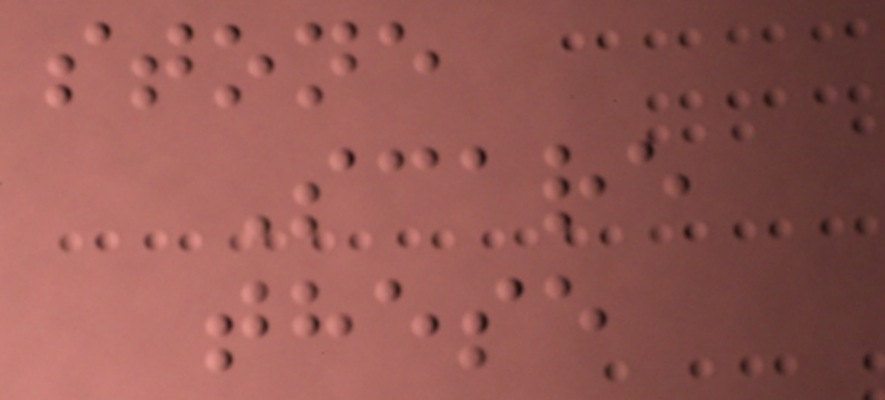stone
Scare
these
